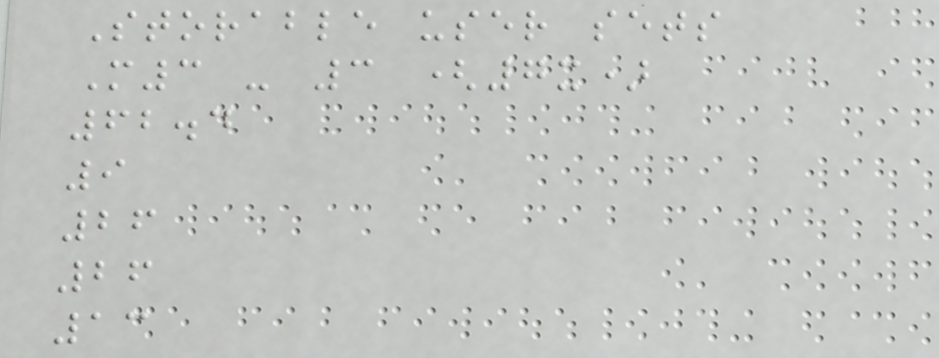Storable user sets
M3 - 3 (7x)
62.4
9
26
26
13
